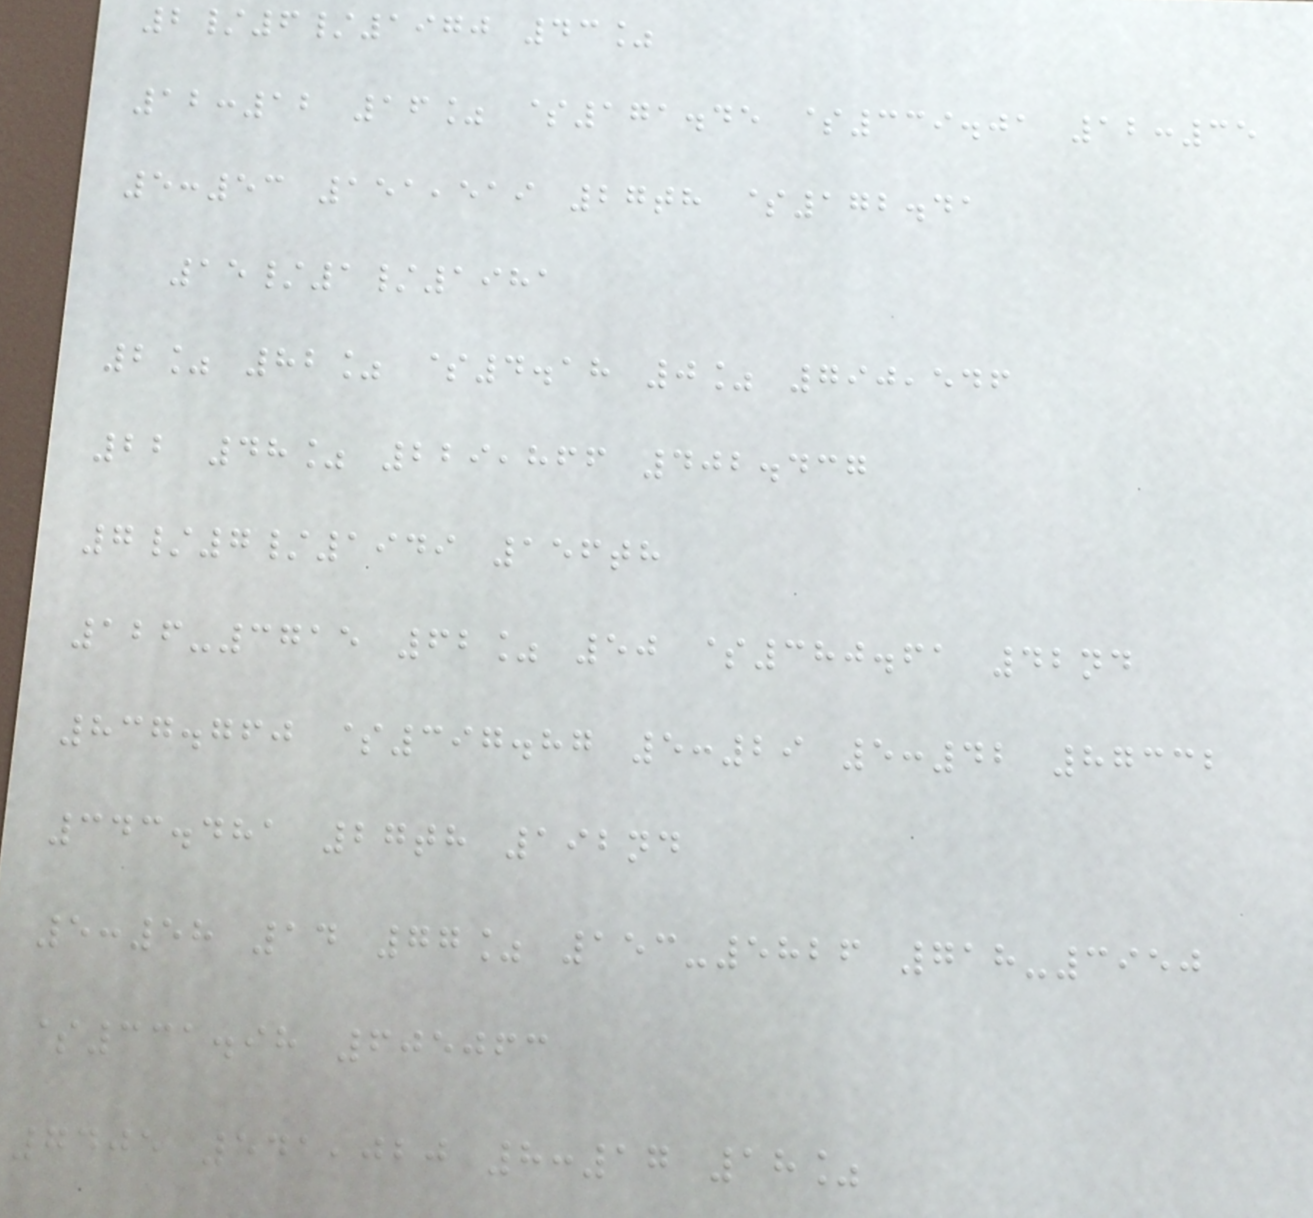2/6/1970 43%
12:12 16% $171.45 $339.01 12:35
5:53 151,519 27th $172.41
15/1/1981
2% 82% $4.18 0% 790,546
22 48% 229,866 402.437
7/7/1949 156th
126-3715 62% 50 $380.61 42nd
837.760 $397.87 5:29 5:42 87332
343.481 27th 192nd
5:58 14 77% 153-5826 718-3950
$331.98 605063
7405 541,020 8:17 18%
